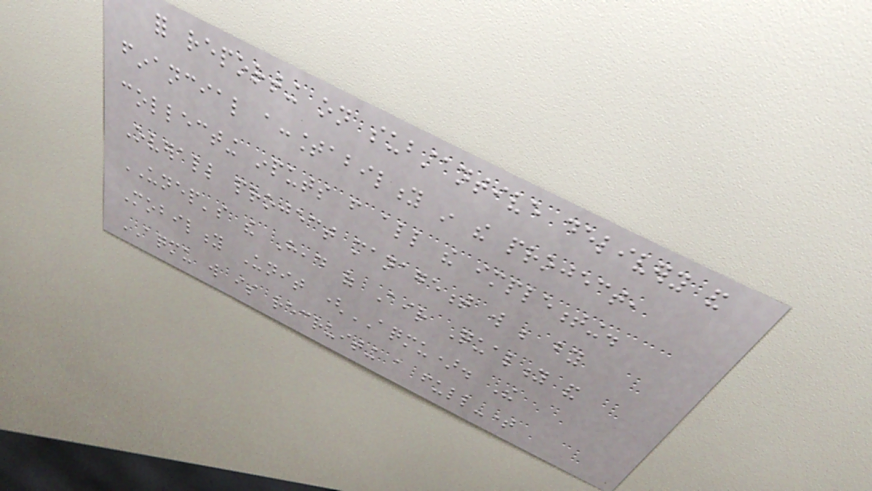for reporting on substantive delivery and
financial accountability in the project,
collecting inputs from all the implementing.
Overall project management will be by
UNEP's the Head of Air Quality and
Mobility Unit (AQMU). The
AQMU will is recruiting a full-time
